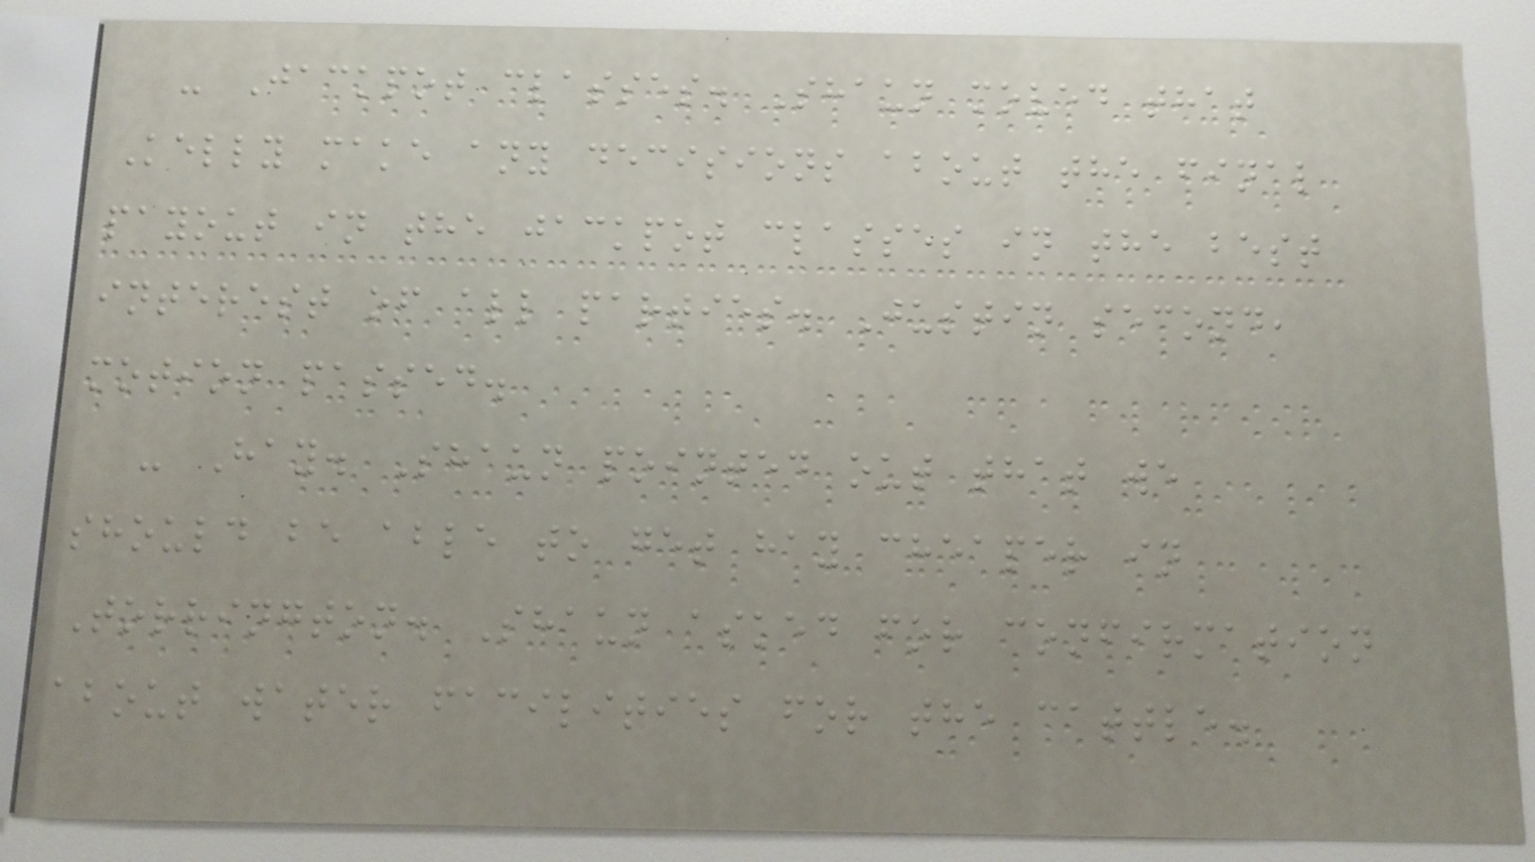- Jackpot classes. Shaun moved that
Kelly make any decisions about the final
payout in the jackpot classes in the best
interest of all parties. Justin second,
motion passed.
- Hay. Shaun pointed out that we
should be able to get hay cheaper in
Torrington. Shaun asked for confirmation
about water facilities for the cattle.
